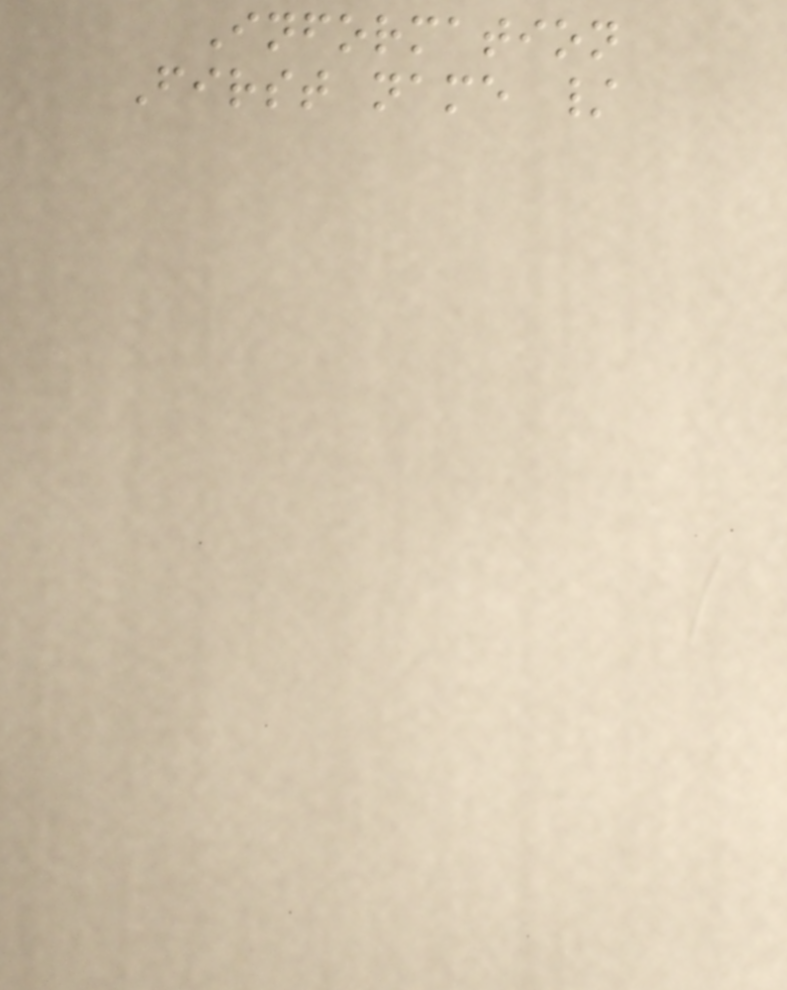Information
First name /
